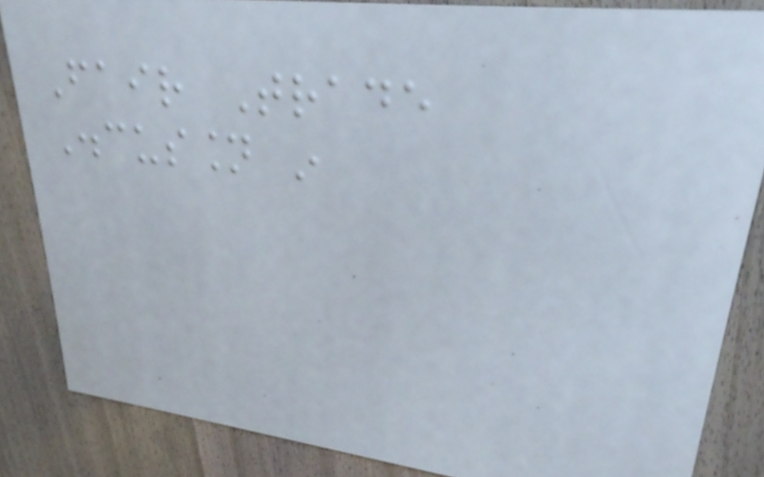Fair Trade
Discussion in
